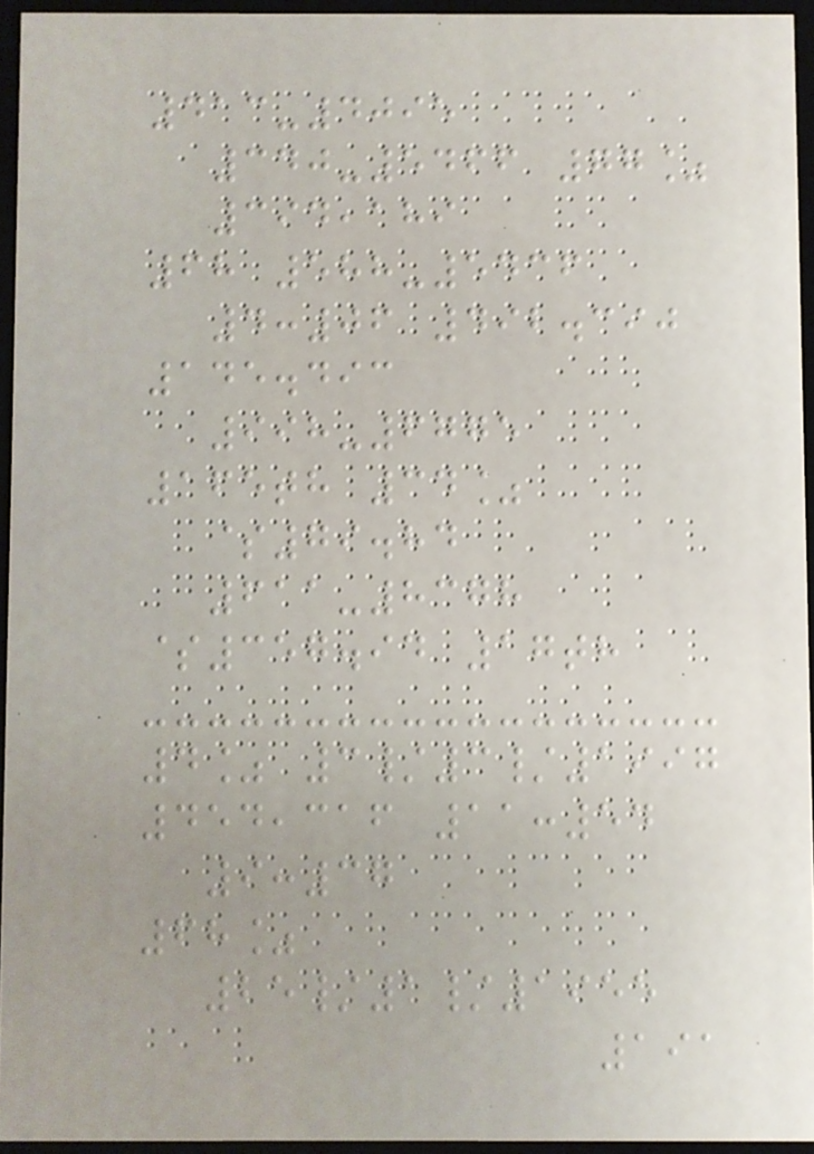413-4095
340-5466 77%
394,189
68 588-5436
4:06 492.390
145.493
998-6775
165th 34%
$79.84
611-8378
$357.94 17th
4% 3/3/1997
454,316 11:54
9:37
68%
25/1/1955
191
